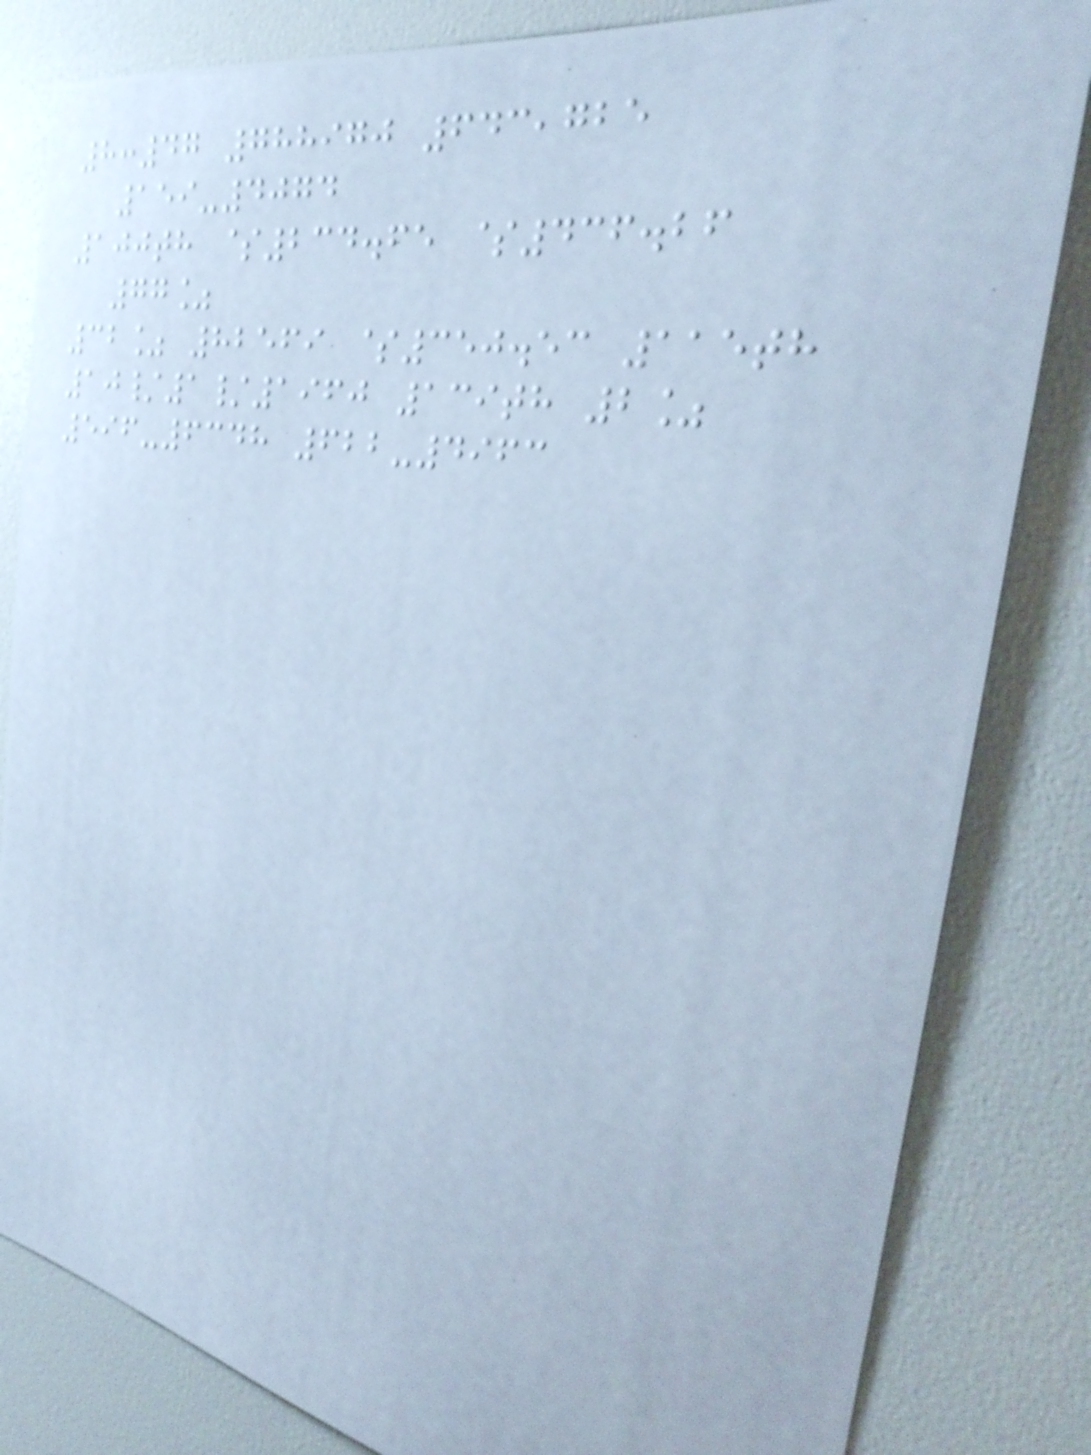8:47 788970 643,725
159-4074
100th $234.65 $436.26
77%
32% 82569 $350.53 115th
10/1/1960 139th 2%
596-6348 622-4963
